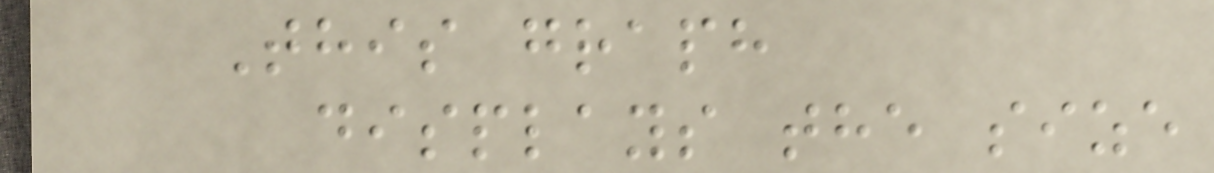This graph
displays the size
